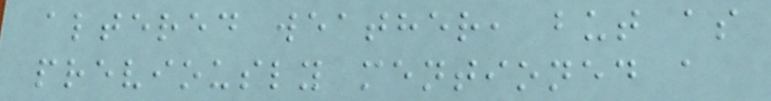altered weather, but as
previously mentioned a
